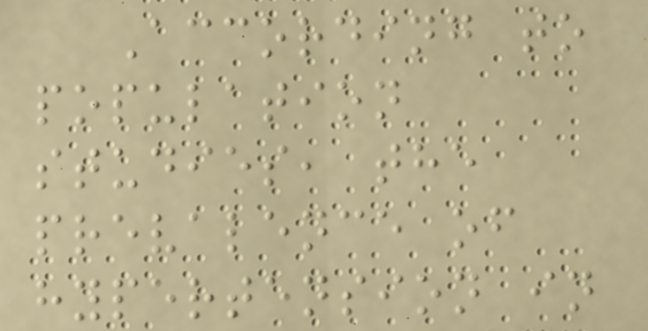According to
population
studies, the
prevalence of
hypertension in
